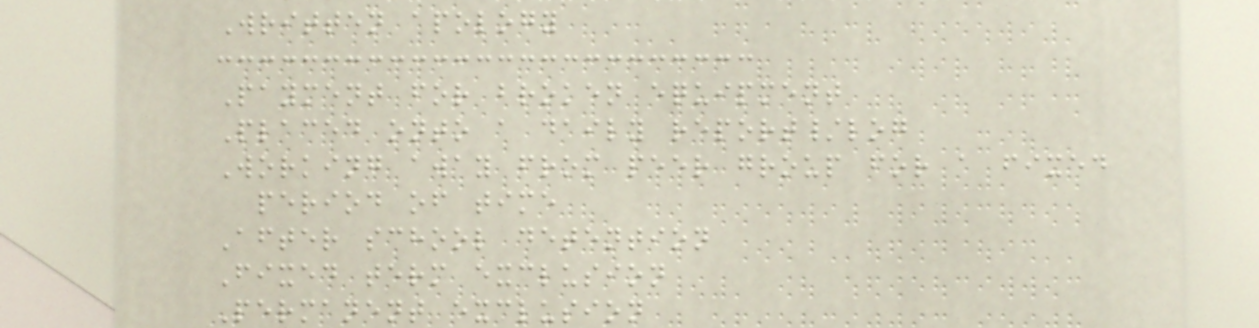Written apology
Payment for broken equipment
Placed onto a daily report/log
Working away from peer group for a fixed
period of time
After school detention
Fixed term exclusion
Permanent exclusion
